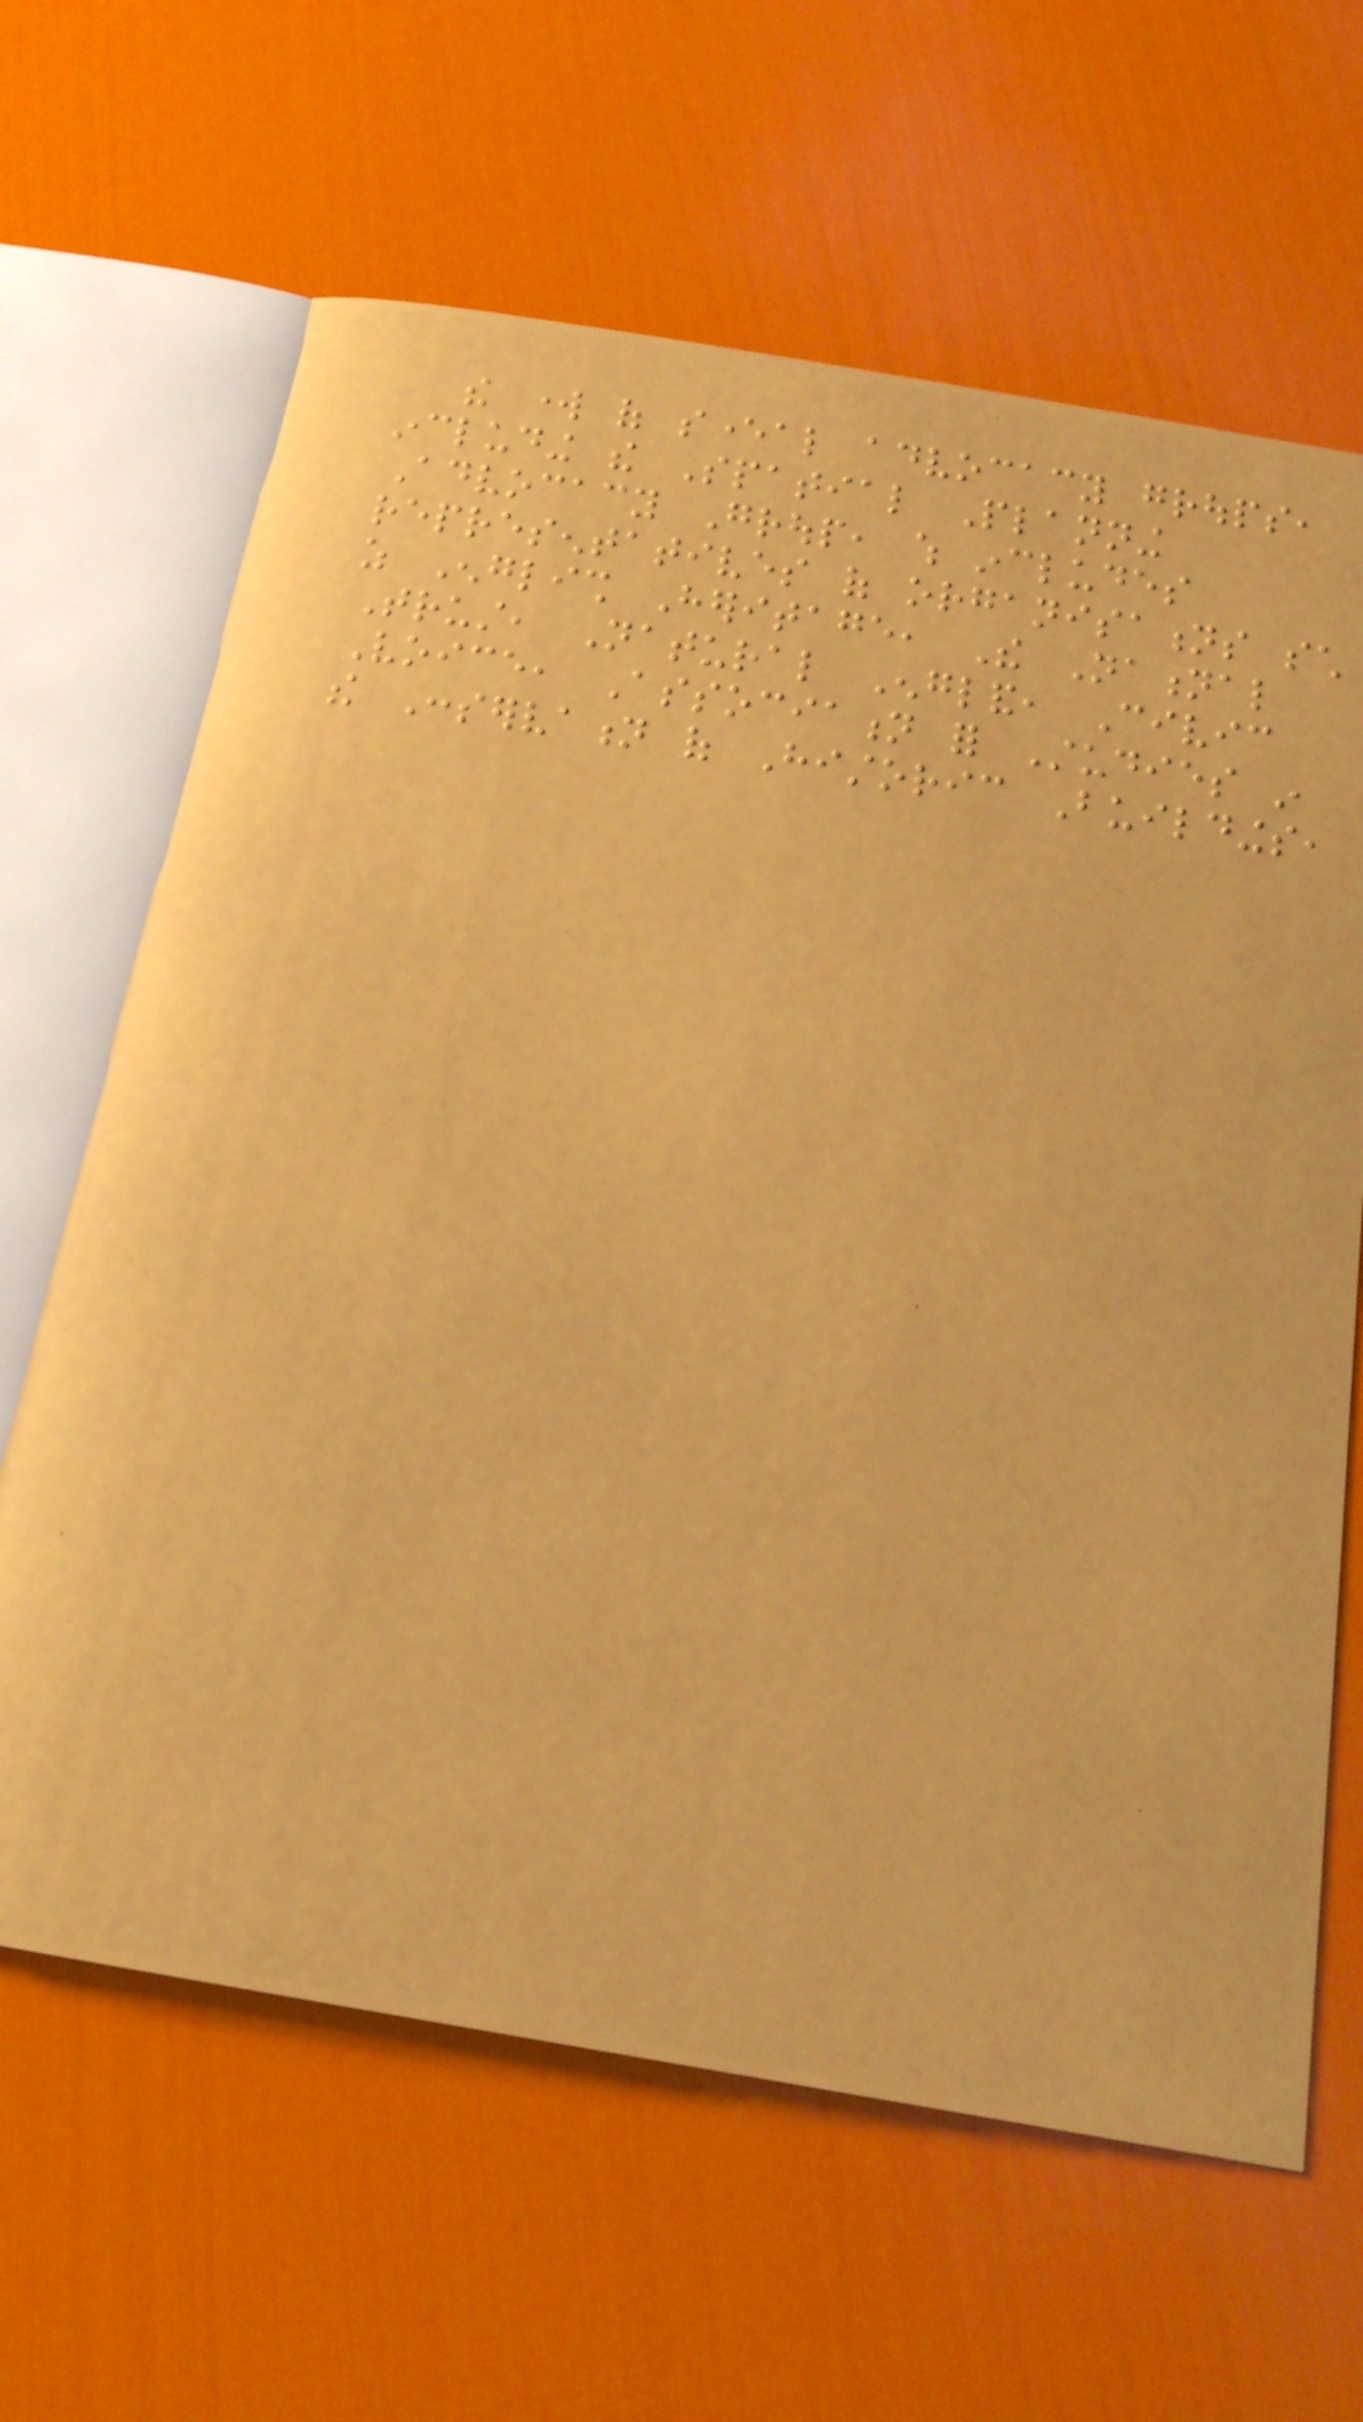the work of several advocacy groups,
including the Spatial Planning
Advocacy Group, which includes
representatives of organisations such
as English Heritage, The National
Trust, Natural England, Civic
Voice, Association for Studies in
the Conservation of Historic Buildings,
